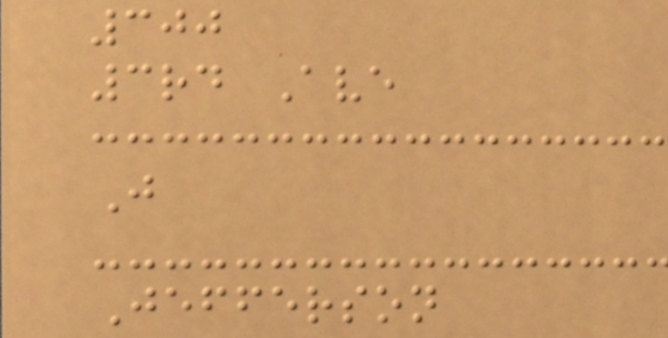300
3rd Ave
J
Jefferson
